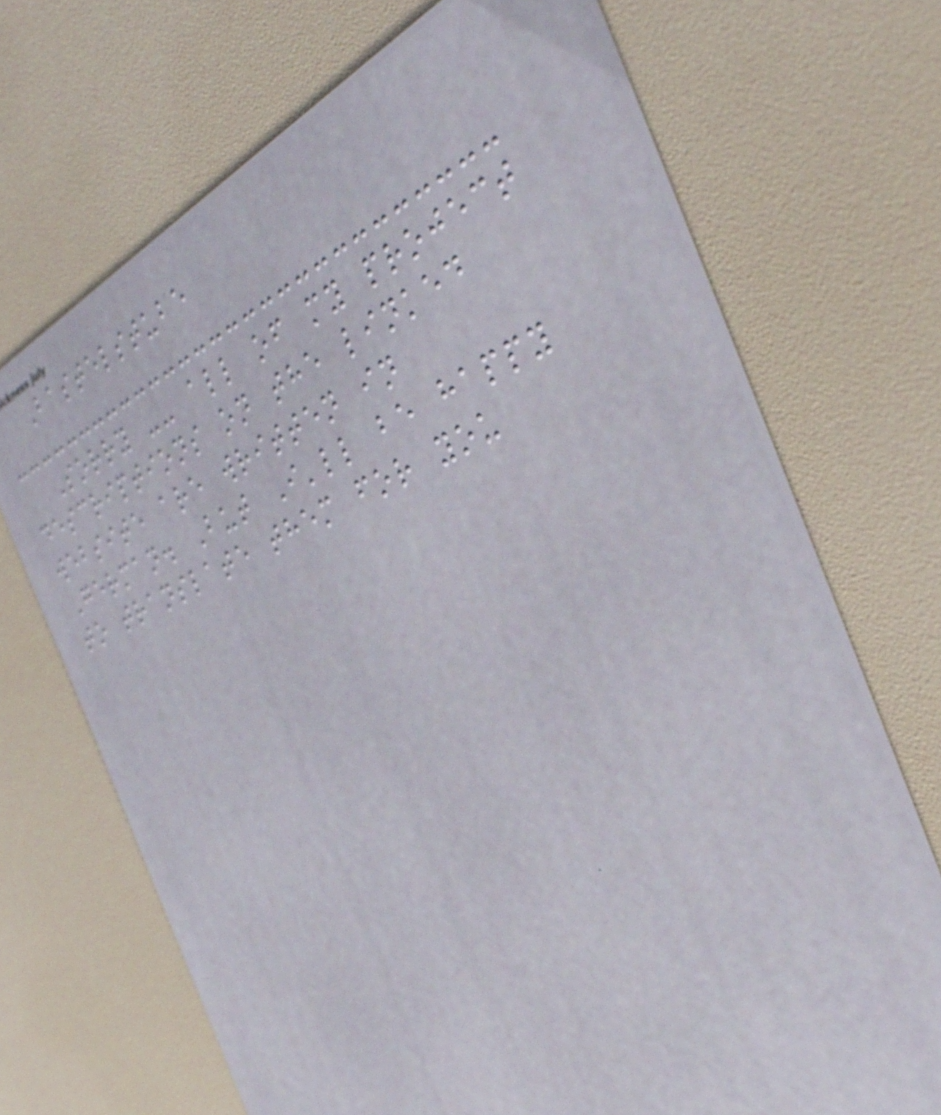Bastelstube
Sorry -- all of my project
descriptions on the linked
website are written in
German. But I'll be happy
to translate them for you
